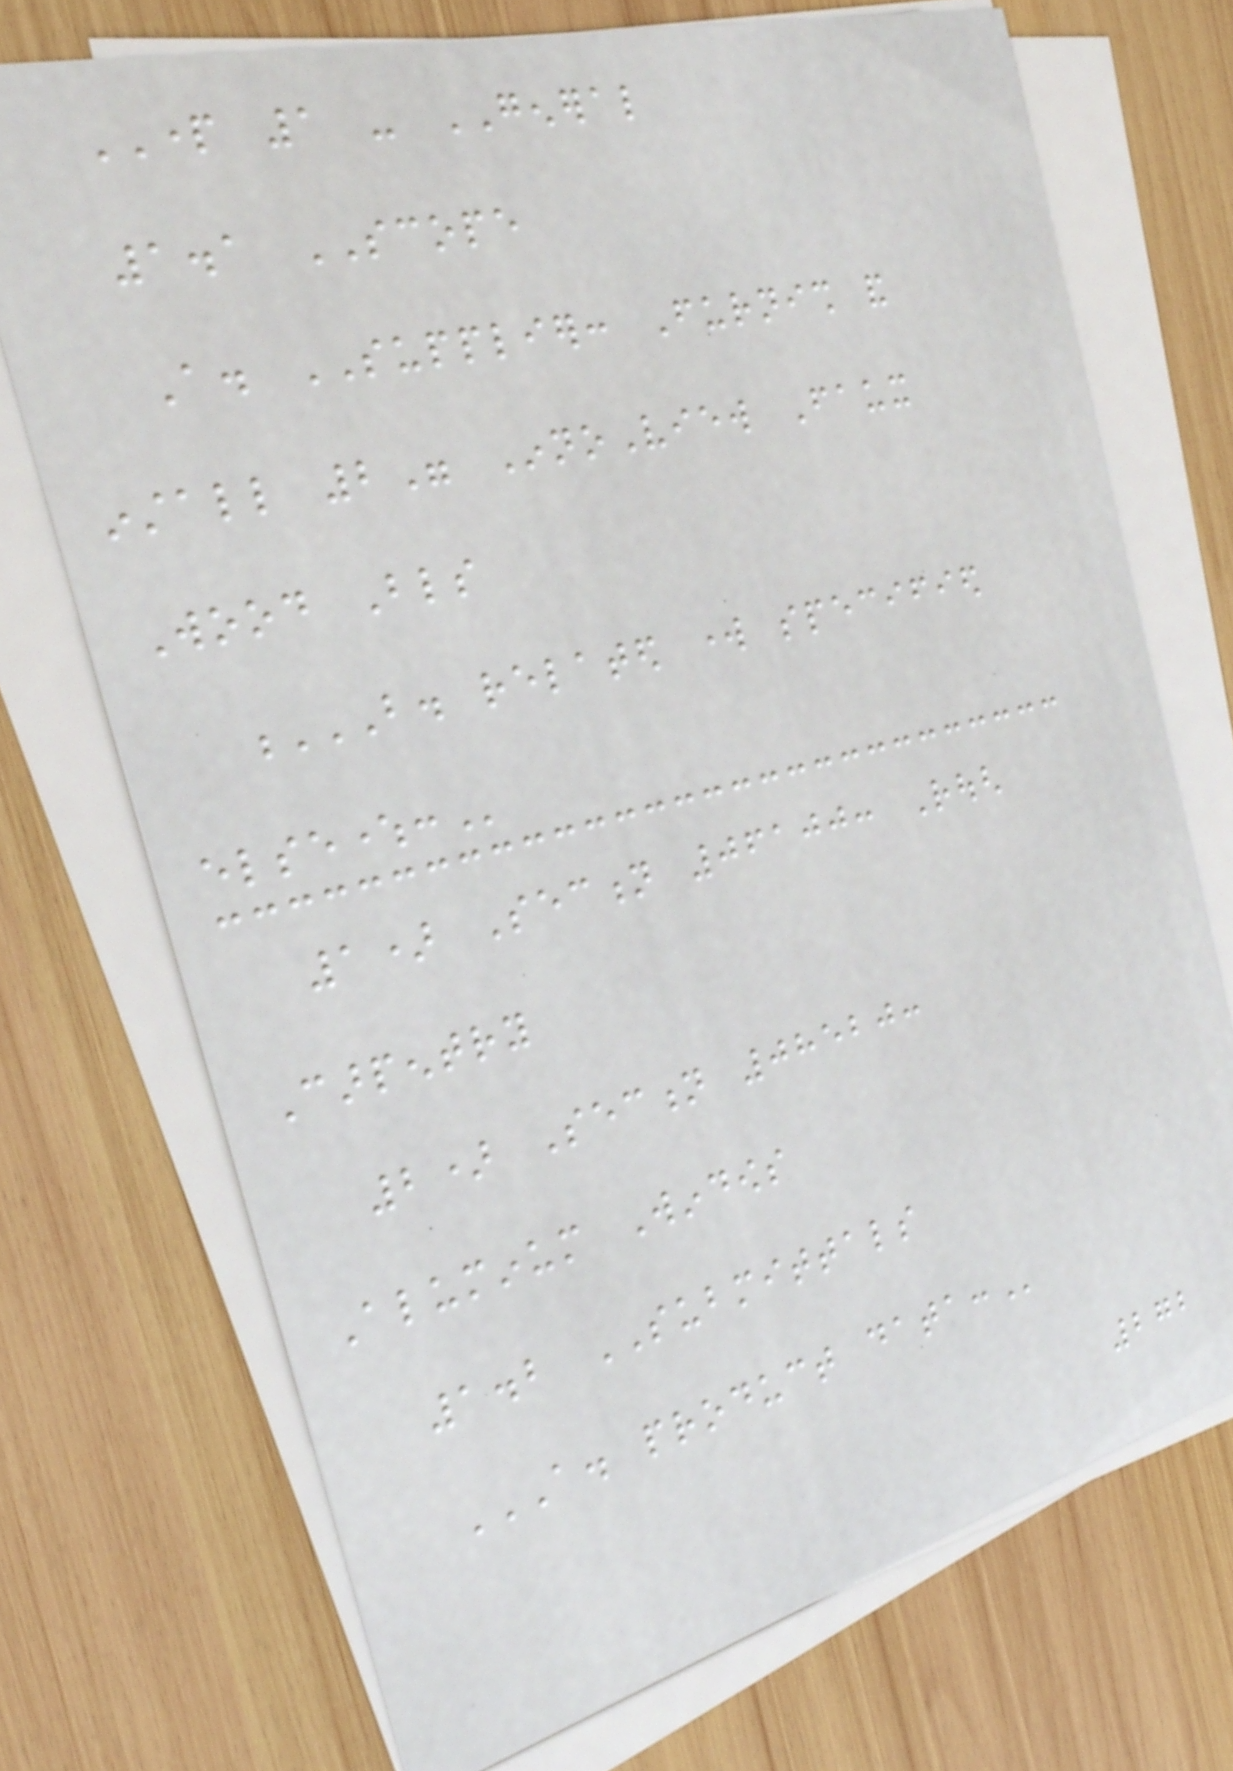PART 1 - GENERAL
1.1 SCOPE
A. SUPPLIER: Furnish and
install 2" InnoView Faux
Wood Blinds
B. RELATED WORK SPECIFIED
ELSEWHERE:
1) Section 06100: Rough
Carpentry
2) Section 08520:
Aluminum Windows
1.2 SUBMITTALS
A. PRODUCT DATA:
272
